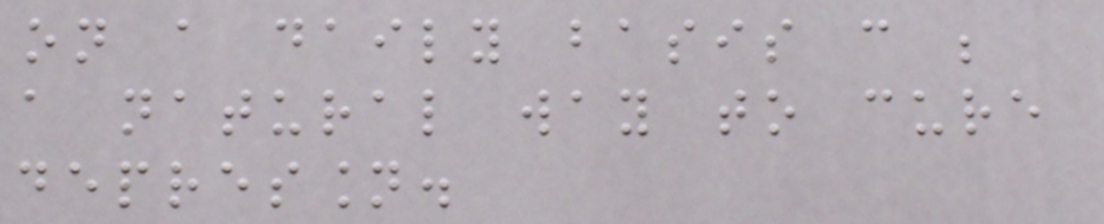on a daily basis can be
a natural way to cure
depression.
